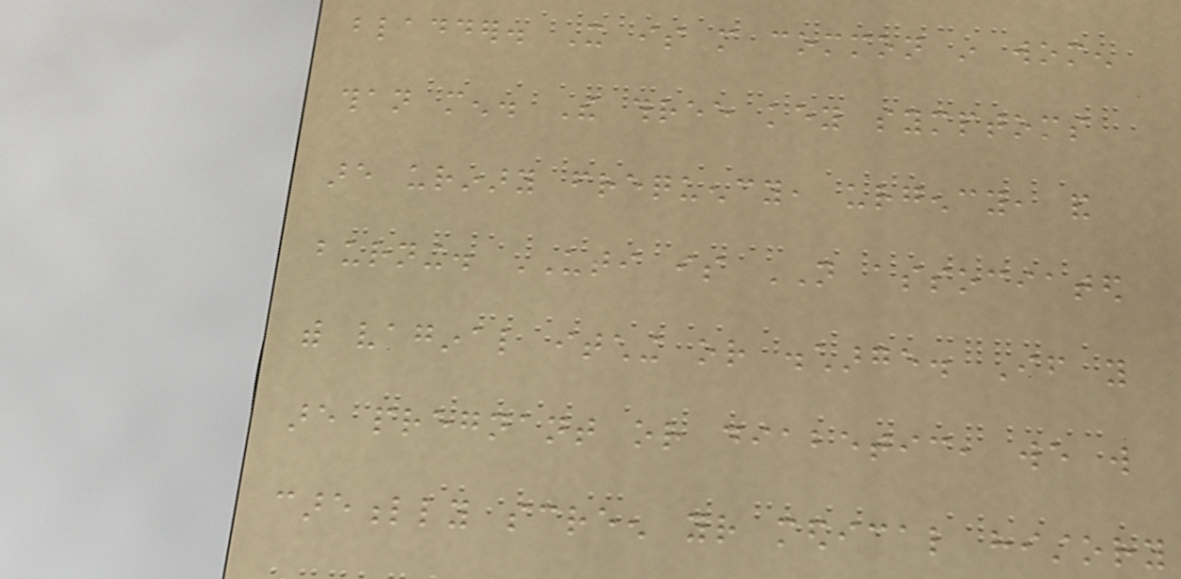bladder. It is more common in women
than men. The three key symptoms
are urinary frequency, urgency, and
burning. UTI is NOT associated
with vaginal itching or discharge. If you
are pregnant or diabetic, we will
carefully screen your medical history
